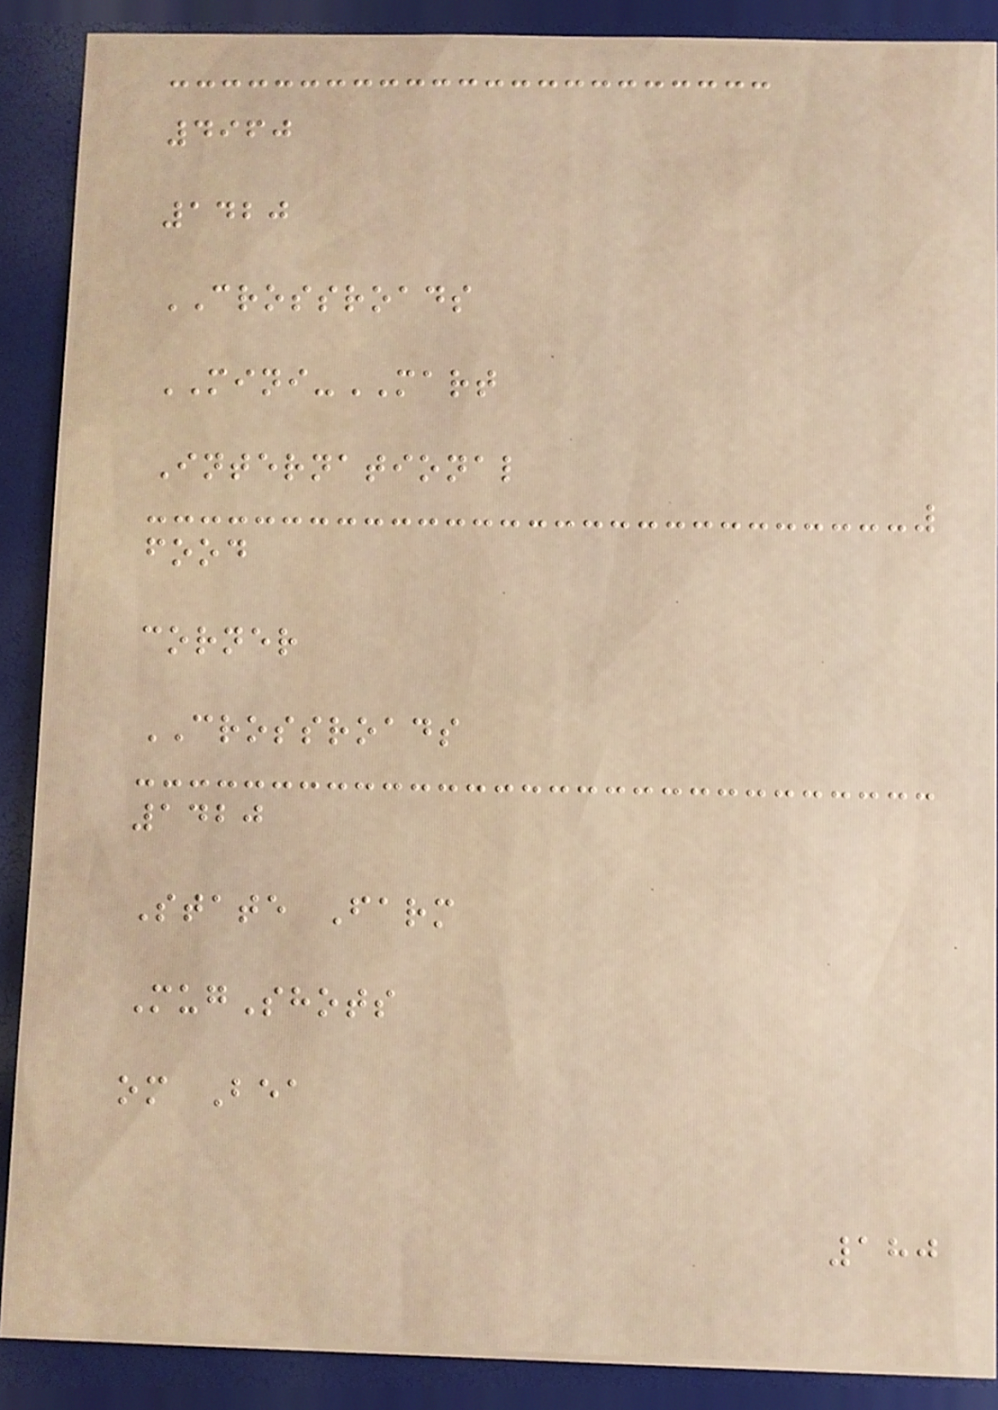4960
1420
CROSSROADS
MINI-MART
International
food
corner
CROSSROADS
1420
State Farm
MugShots
om Bea
180
